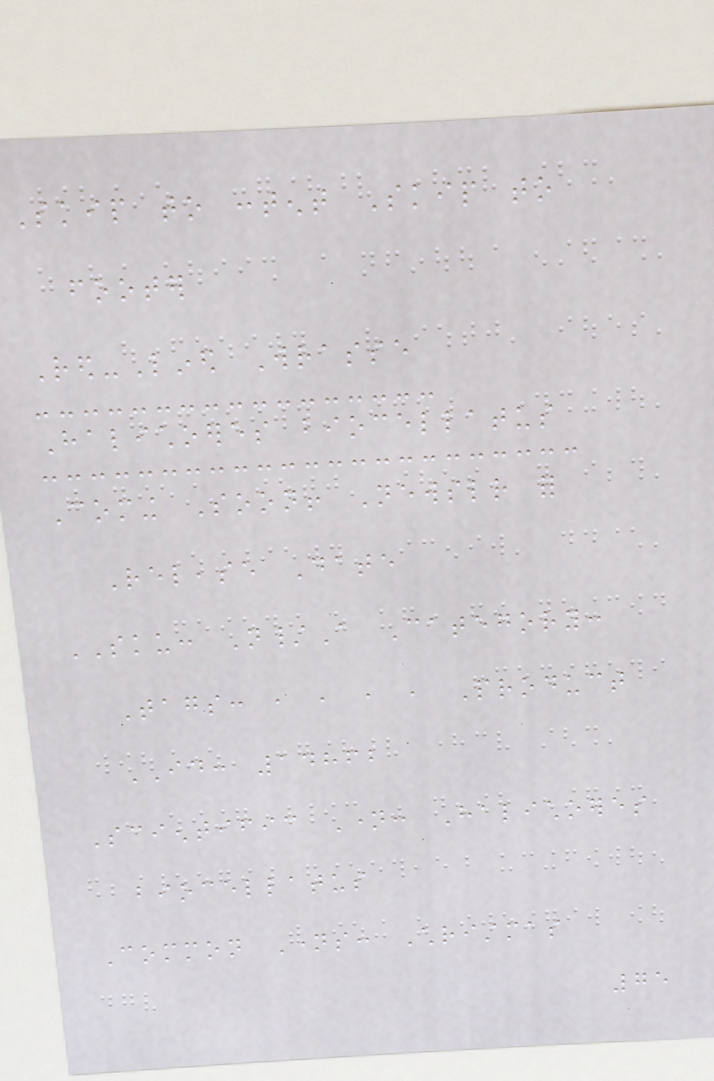Skip to content Skip to
footer
Red-Lined Wrasse
Halichoeres biocellatus
Coming Soon! Newsletter for
Release Date
SKU: N/A Category:
Tags: , , , , Product
ID: 14862
Scientific Name: Halichoeres
biocellatus
Common Names: Christmas
75
